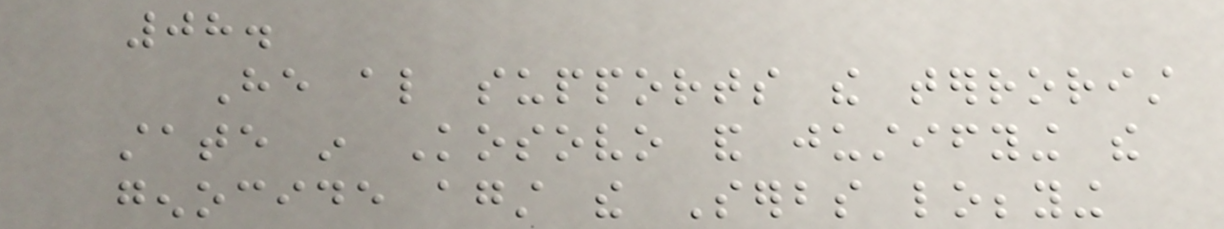08.
He also supports the terrorist
state in Kosovo and justifying the
genocide against the Serbs lobbying
